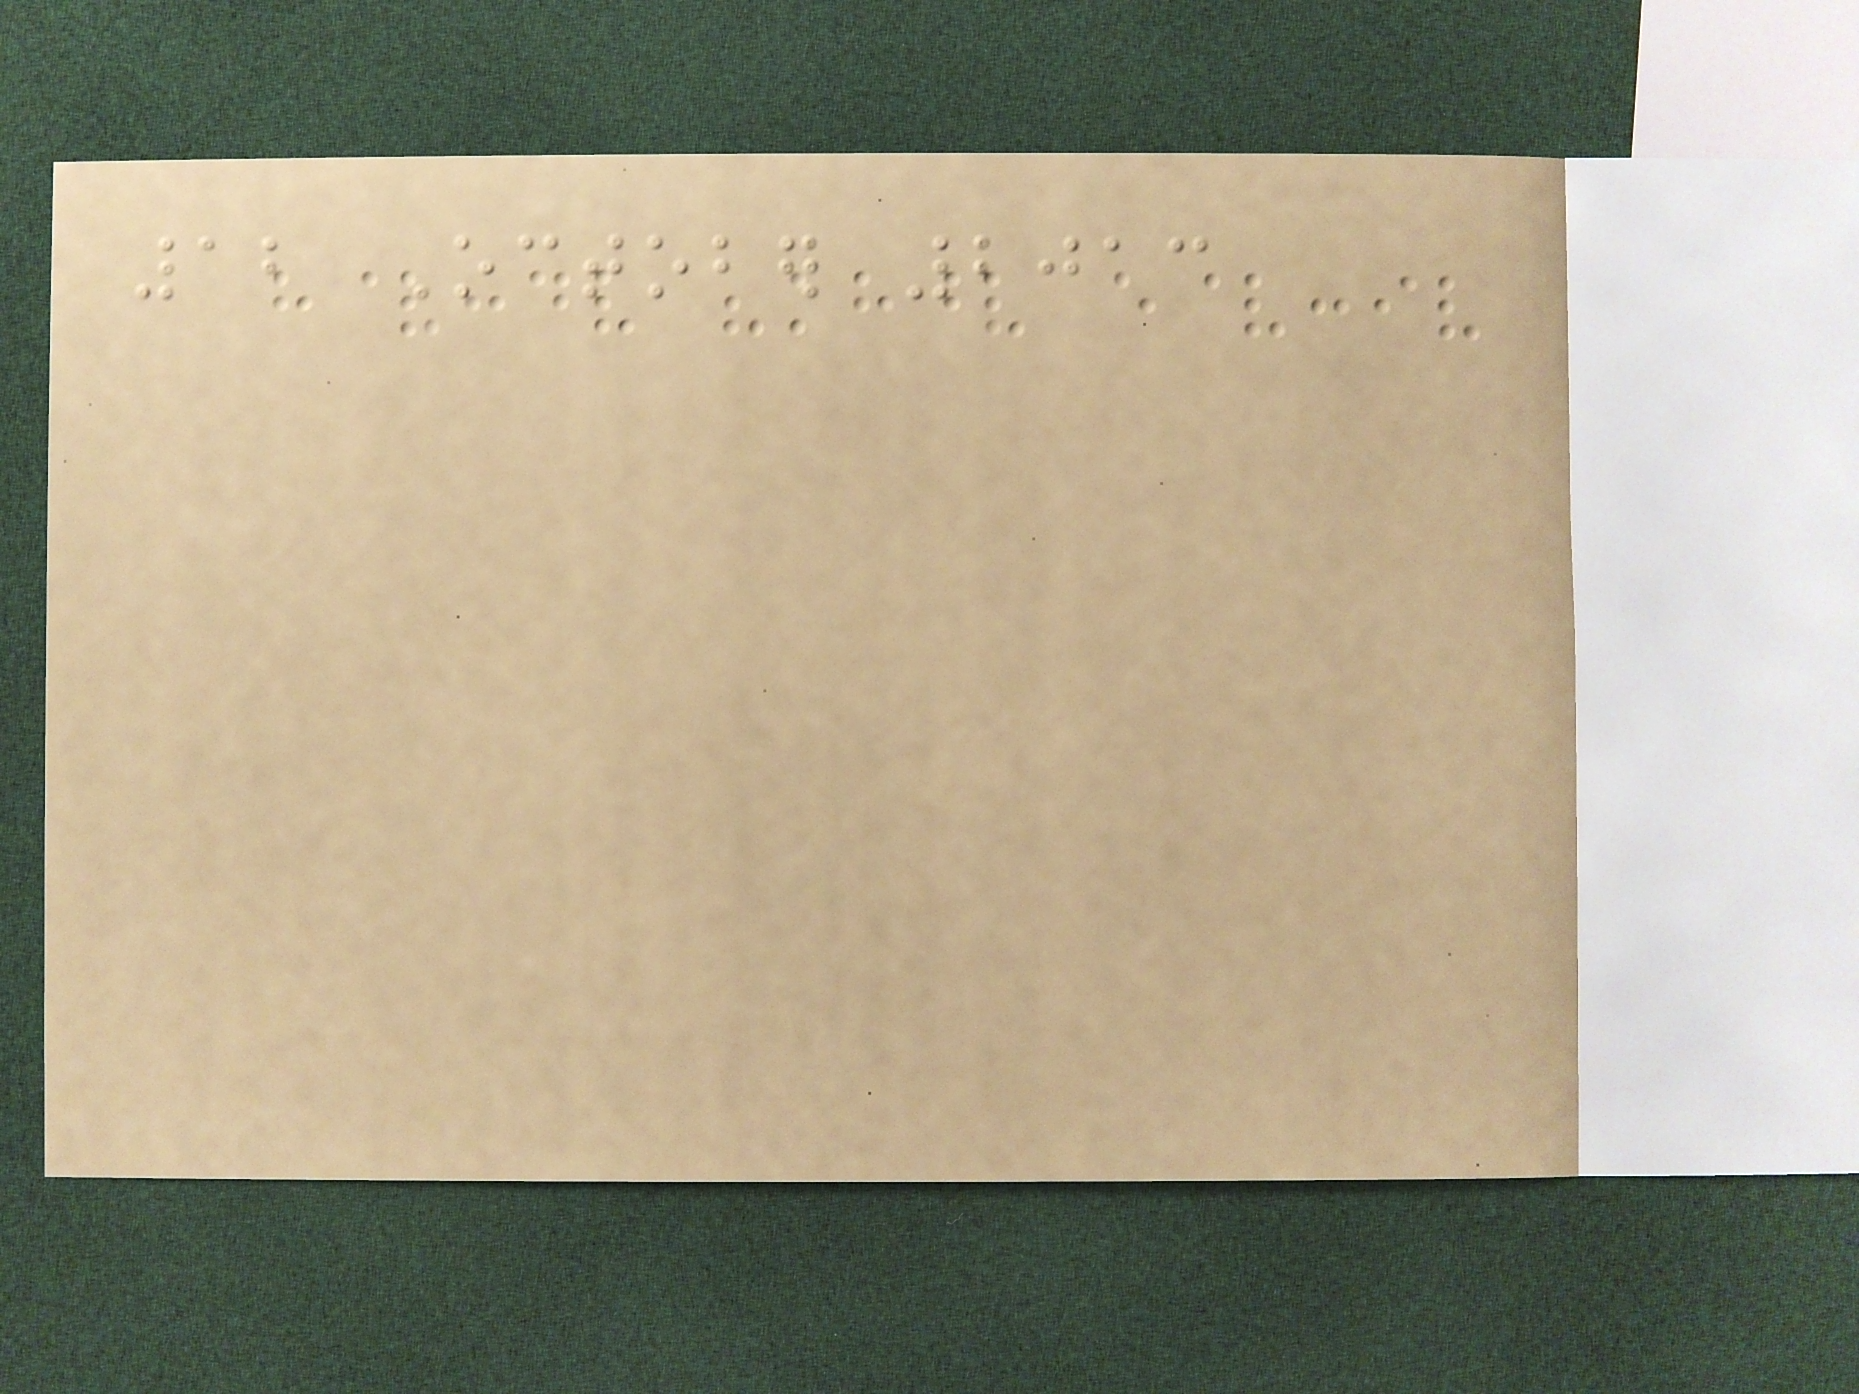12 October 2013
